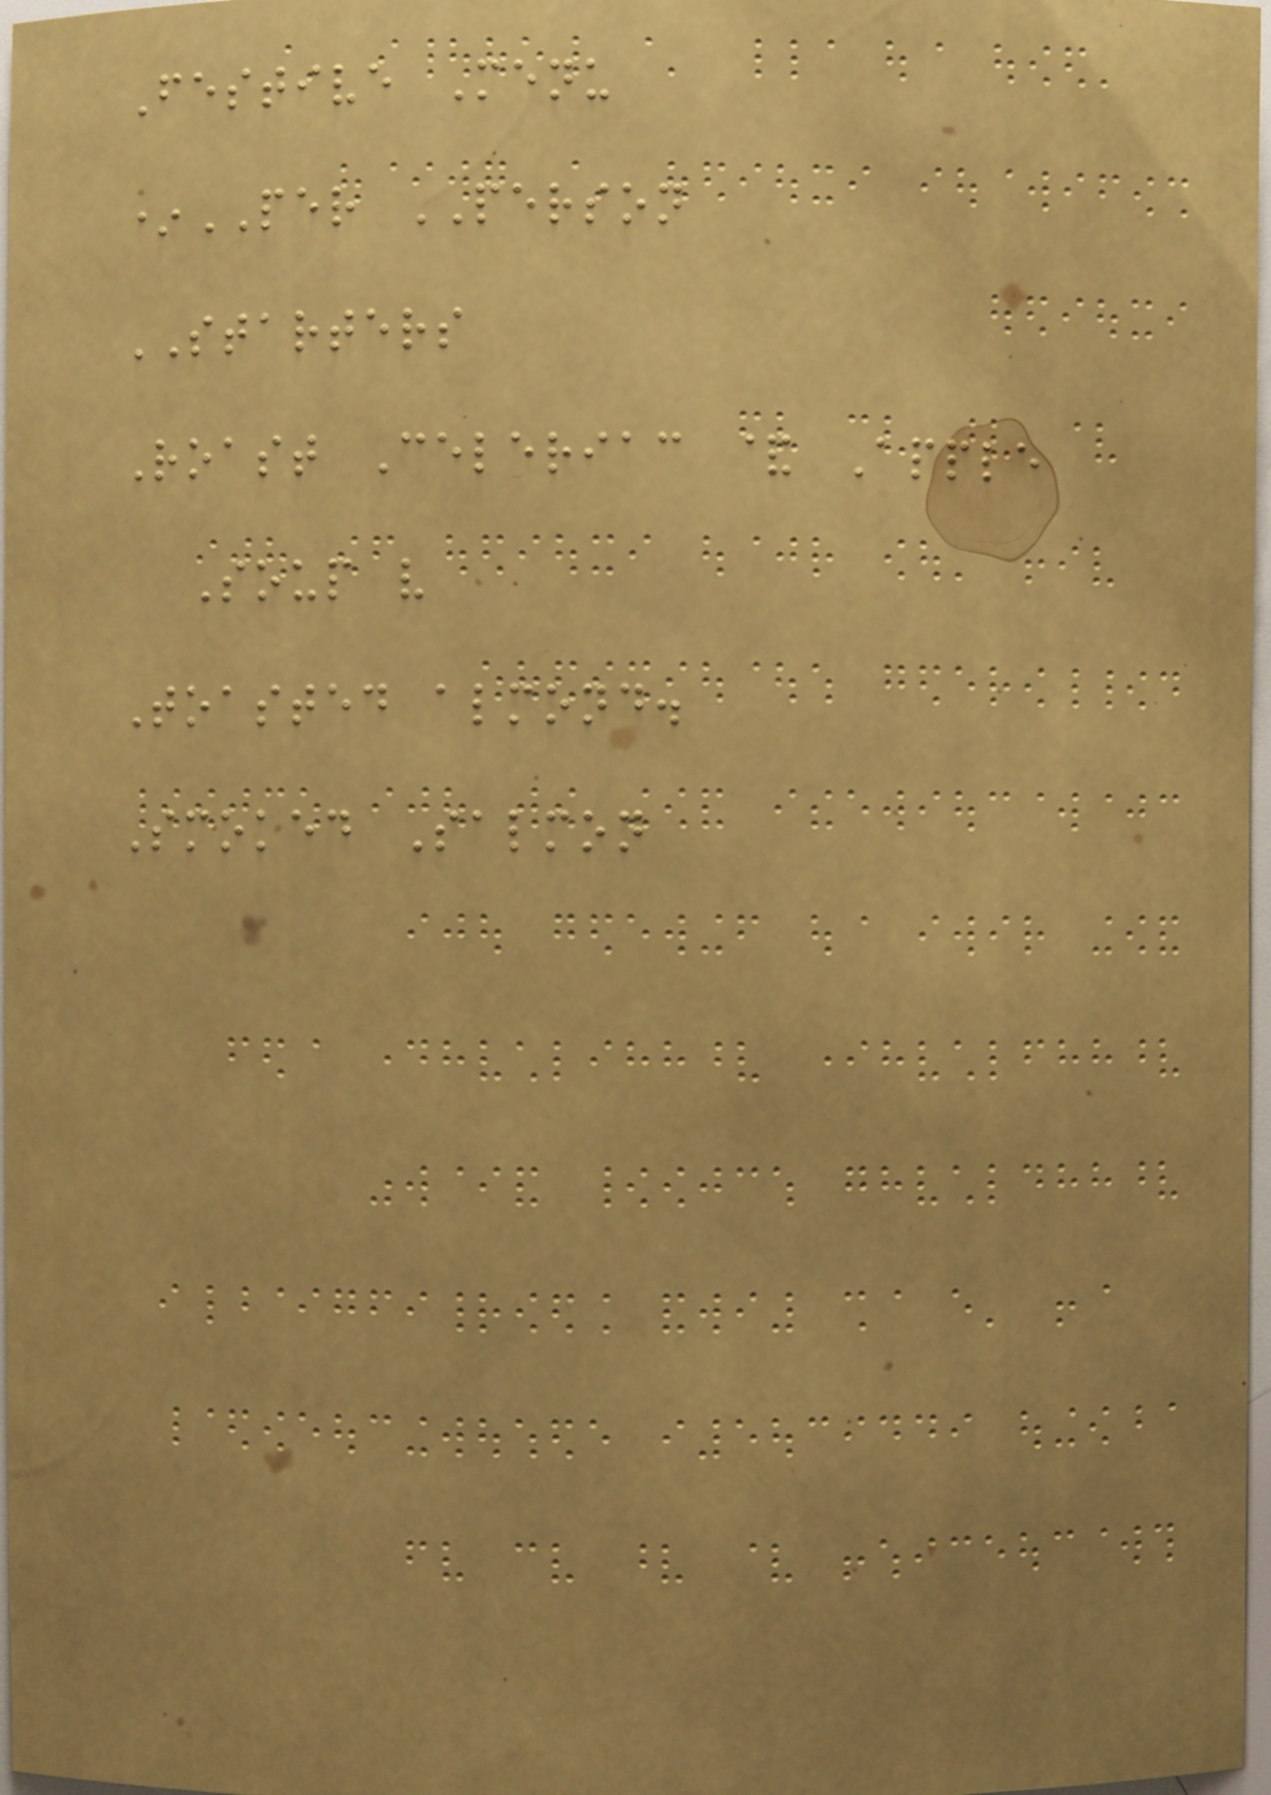Festive Menu
*PER PERSON
STARTERS
Roast Celeriac & Apple
Soup v
Toasted almond.
Smoked Salmon
